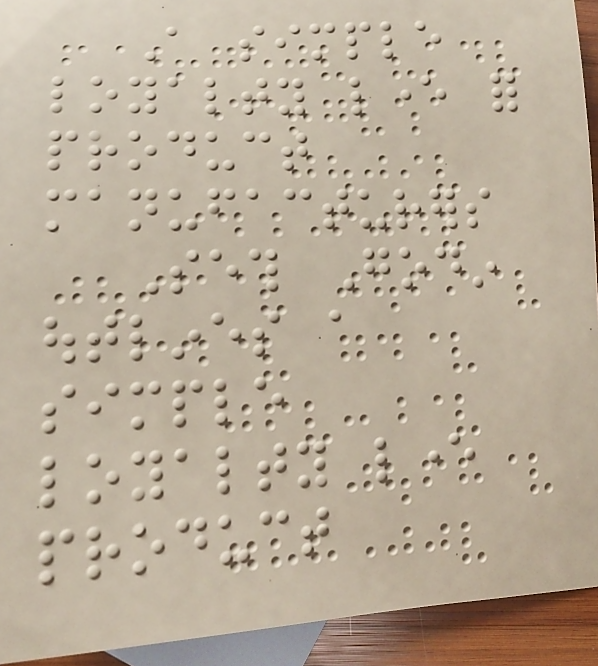A simple
loyalty lever for
product
manufacturers
Seth Godin
outlines a
simple
loyalty lever
product
